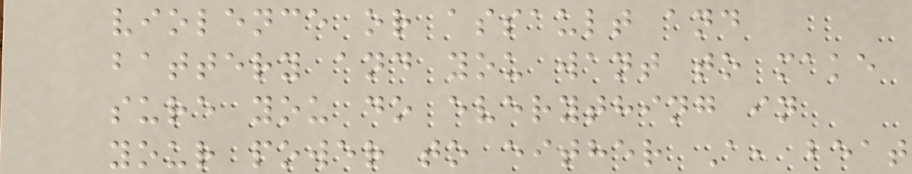violence or assault and
battery and you want to make
sure you do everything in
your power to either A, beat
